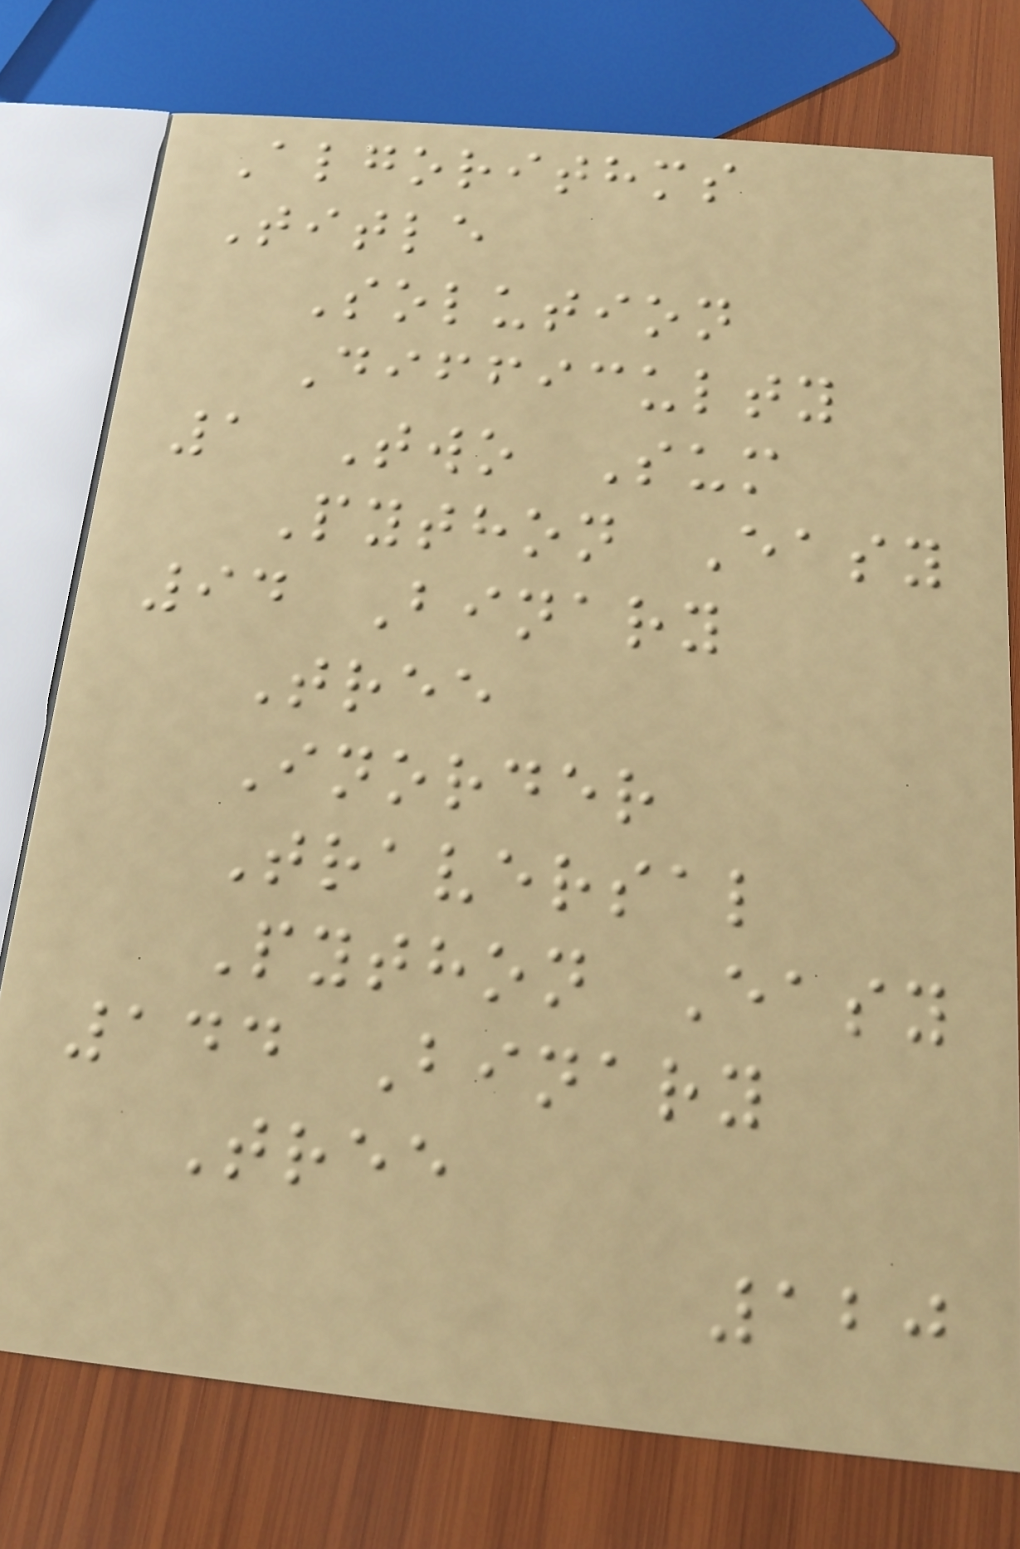Algorithms
Title
Solution
Difficulty
1 Two Sum
Python Easy
94 Binary
Tree
Inorder
Traversal
Python Easy
144 Binary
Tree
120
